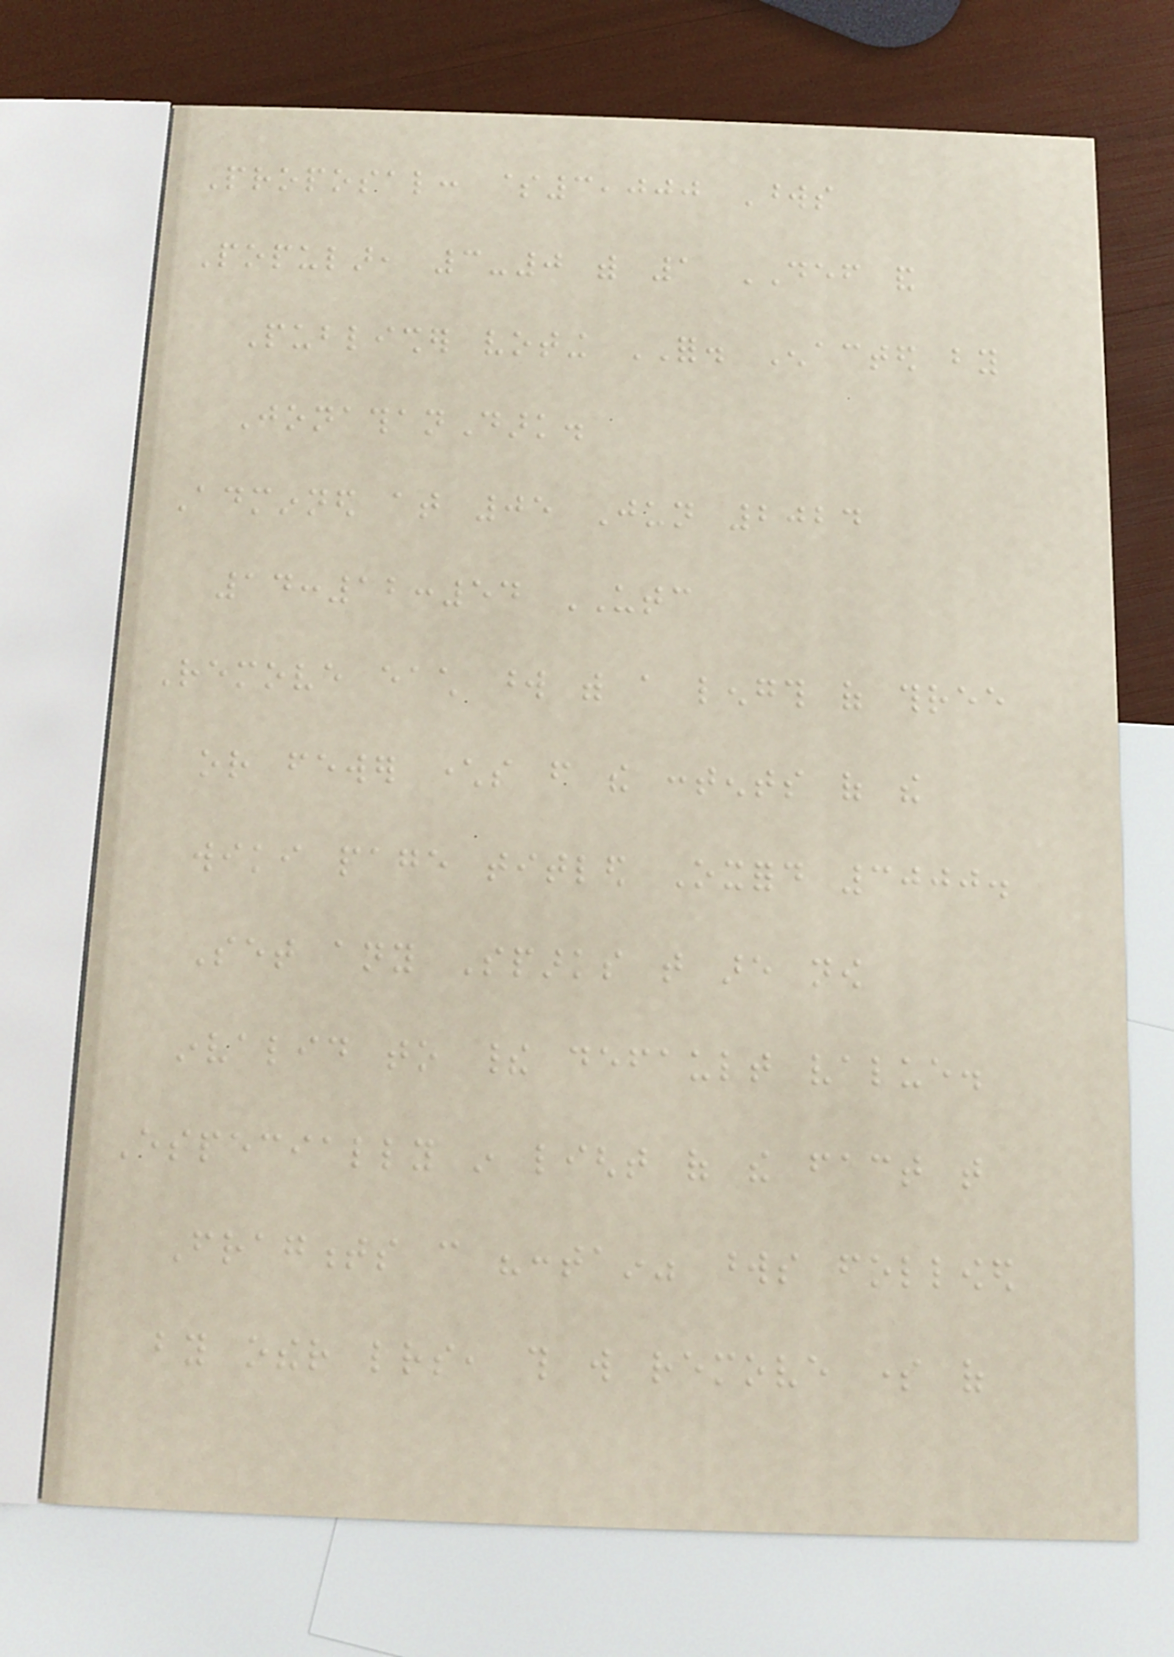Proposal: $3,000 Words
Popular, 3-0 with 1 DEF and
Publisher voting FOR. Enacted by
JonathanDark.
Adminned at 05 Jun 2024
14:12:54 UTC
Remove each word with a length of three
or fewer characters from the contents of the
wiki page titled Oxford 3000.
Set any Sparks that are now
invalid to their default value.
Especially in light of the fact that
Fragments can "contain" words followed
by other letters, this will remove some of
